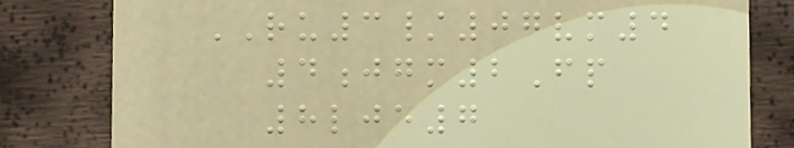RU3/07vm4
4jgm2Fp
8lje7
